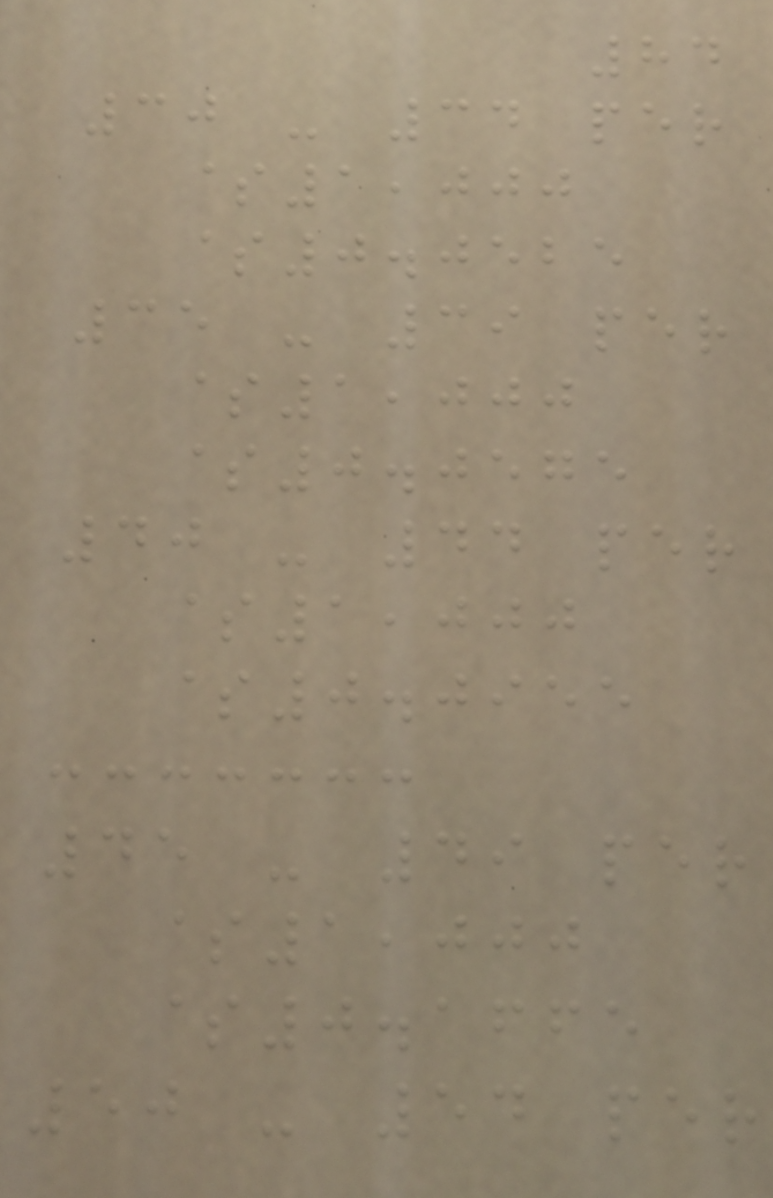84
30 - 34 per
$1,000
$0.0525
35 - 39 per
$1,000
$0.0575
40 - 44 per
$1,000
$0.0955
45 - 49 per
$1,000
$0.1665
50 - 54 per
